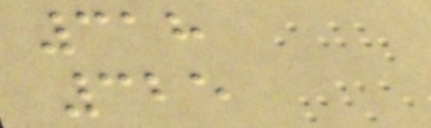318
325
